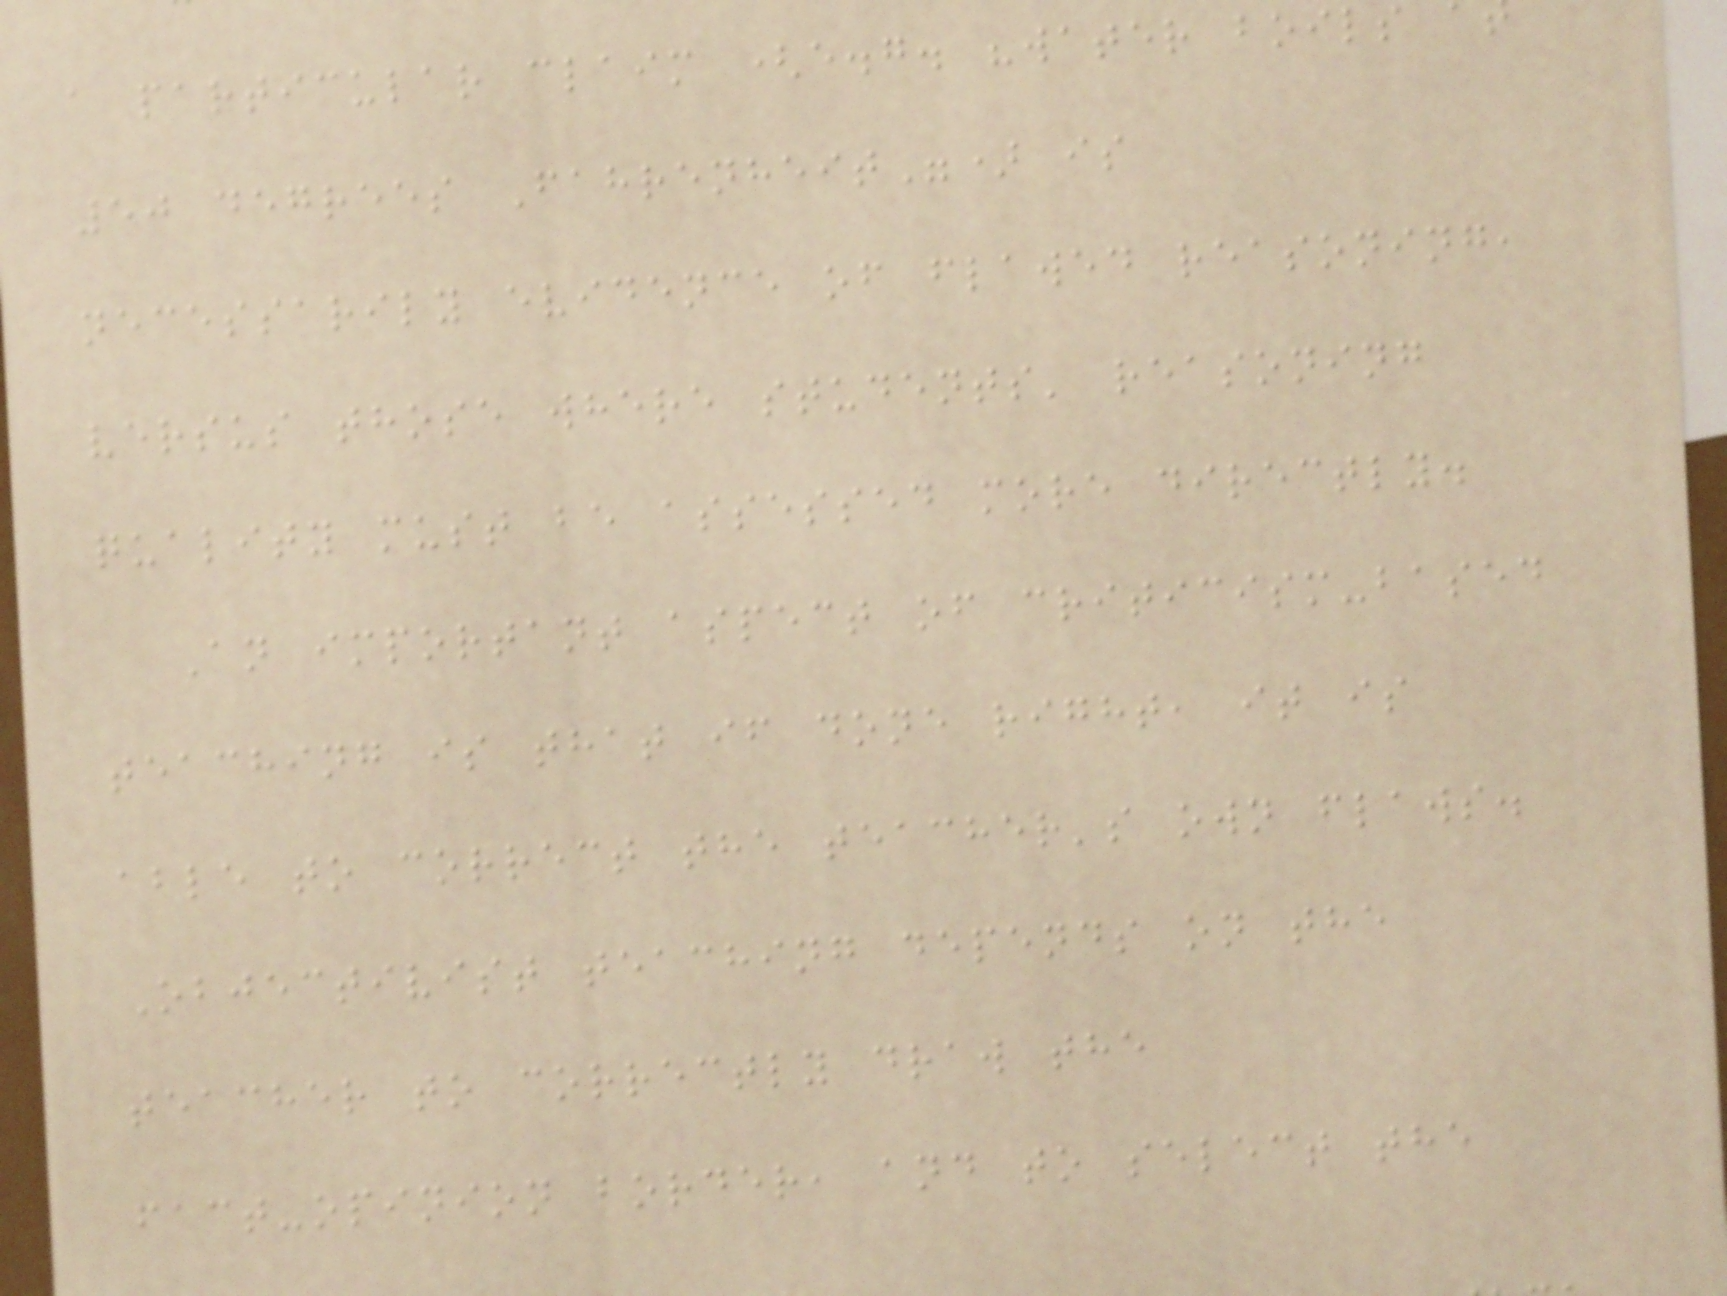a particular claim (e.g. "water boils
50 degrees Fahrenheit") is
necessarily evidence of flawed reasoning,
versus those where students' reasoning
quality must be assessed more directly.
An important aspect of criticism-based
teaching is that if done right, it is
able to correct the teacher's own flaws.
Objectivist teaching depends on the
teacher to correctly draw the
fact-opinion border, and to select the
